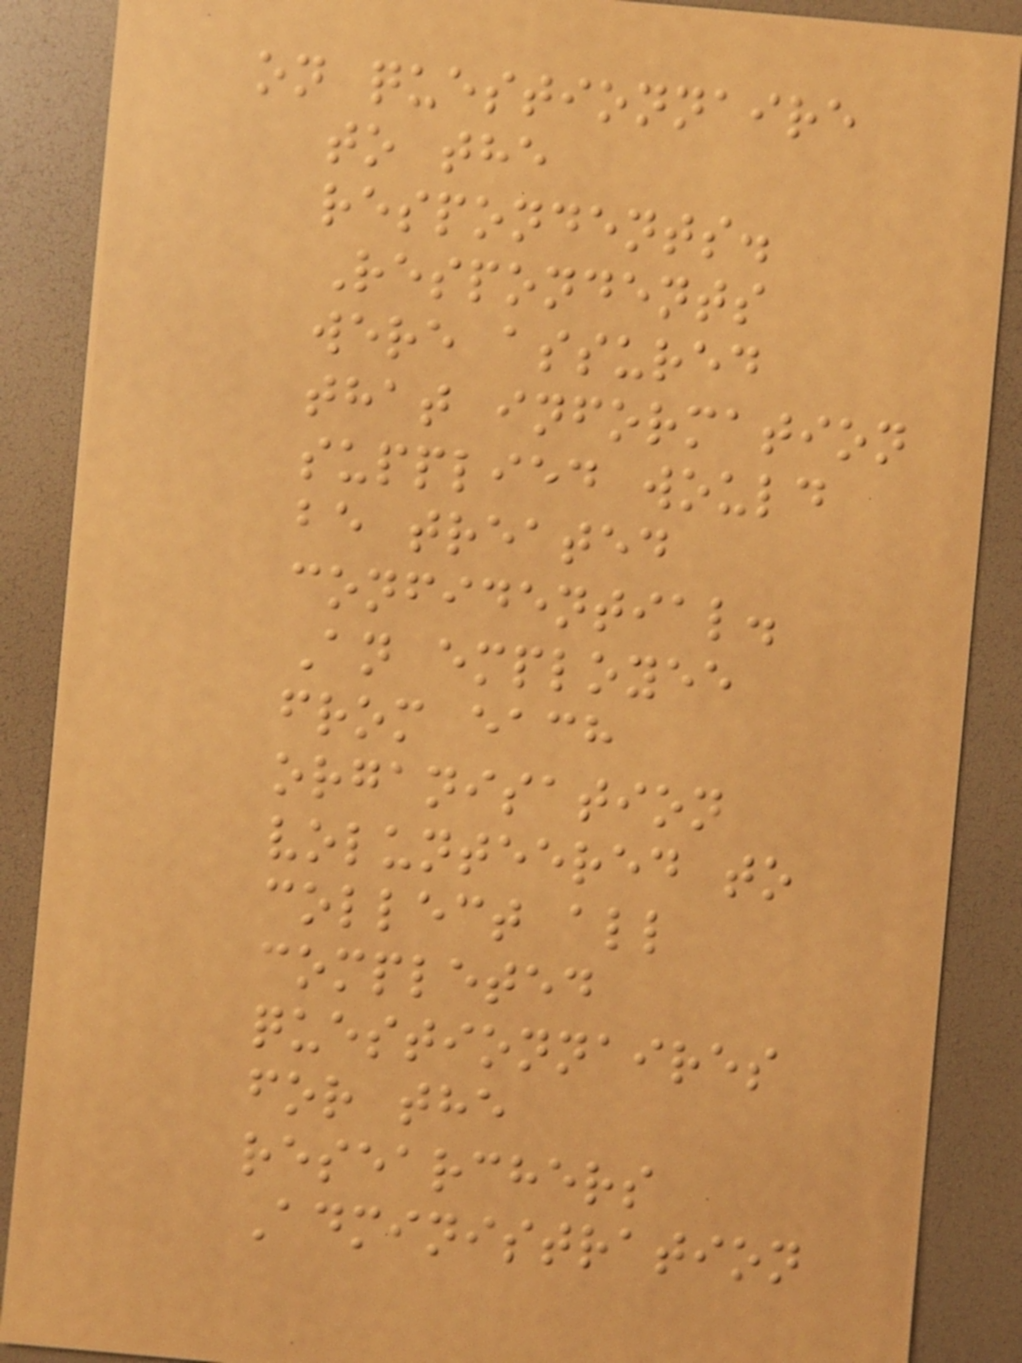on questionnaire
to the
respondents.
Respondents
were assured
that information
supplied would
be treated
confidential.
An employee
from each
organisation
volunteered to
collect all
completed
questionnaires
for the
researchers
Administration
